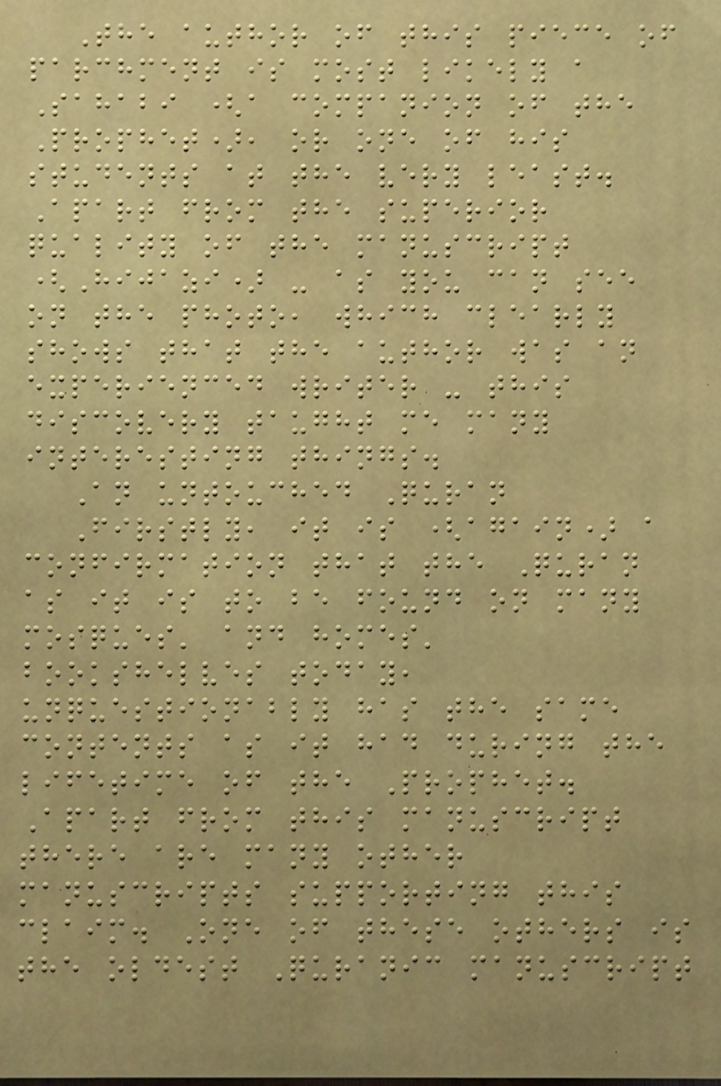The author of this piece of
parchment is most likely a
Sahabi (a companion of the
Prophet), or one of his
students at the very least.
Apart from the superior
quality of the manuscript
(Hijazi) - as you can see
on the photo, which clearly
shows that the author was an
experienced writer - this
discovery taught me many
interesting things.
An untouched Quran
Firstly, it is (again) a
confirmation that the Quran
as it is to be found on many
mosques' and homes'
bookshelves today,
unquestionably has the same
contents as it had during the
lifetime of the Prophet.
Apart from this manuscript
there are many other
manuscripts supporting this
claim. One of these others is
the oldest Quranic manuscript
